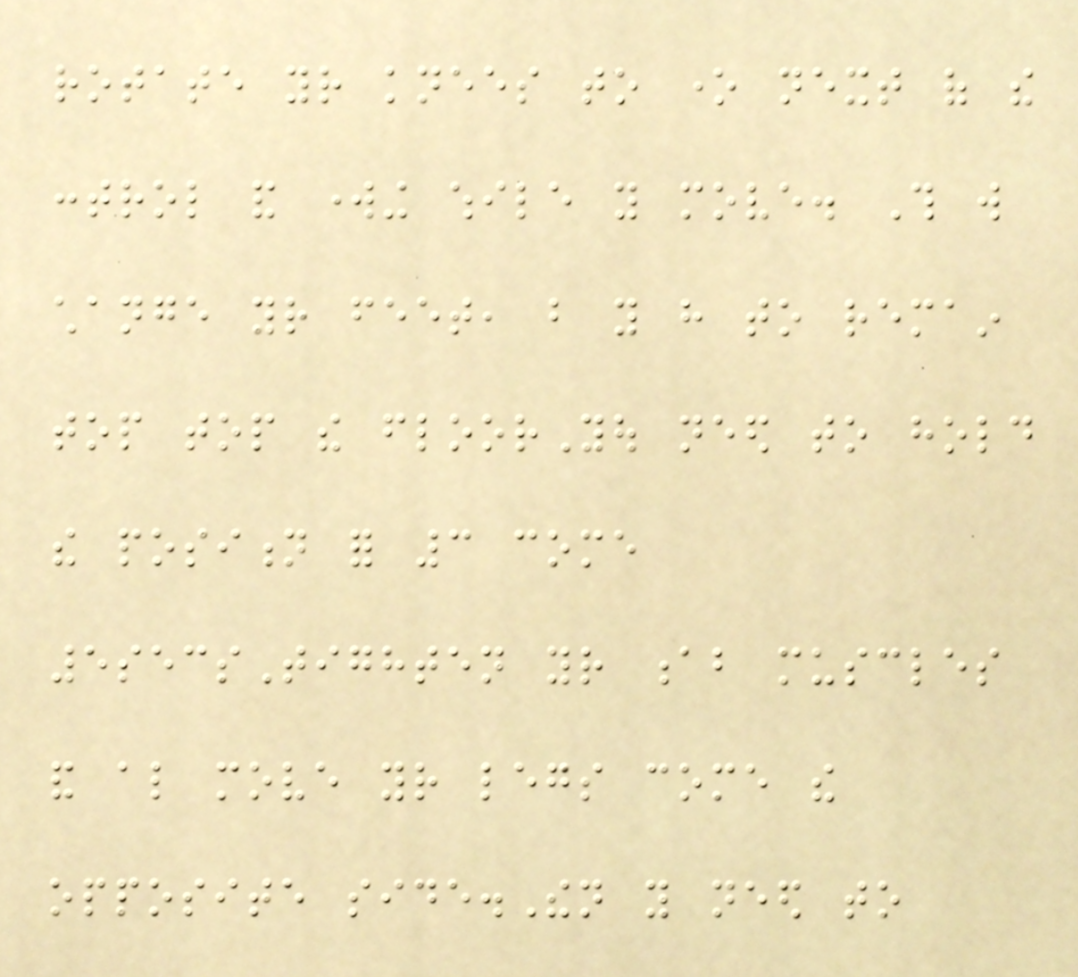rotate your knees to one next of the
control and working while you move. This will
change your feet, but you have to remain
top top the floorYou need to hold
the position for 3 come
5secsTighten your ab muscles
and also move your legs come the
opposite side.Then you need to
